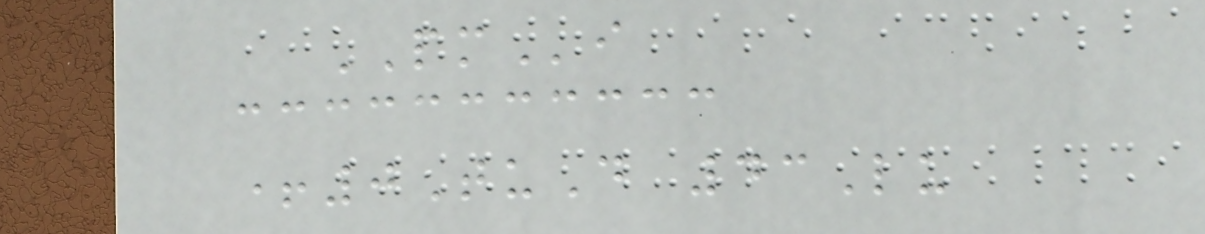PMi
+0TuD 43Lu
